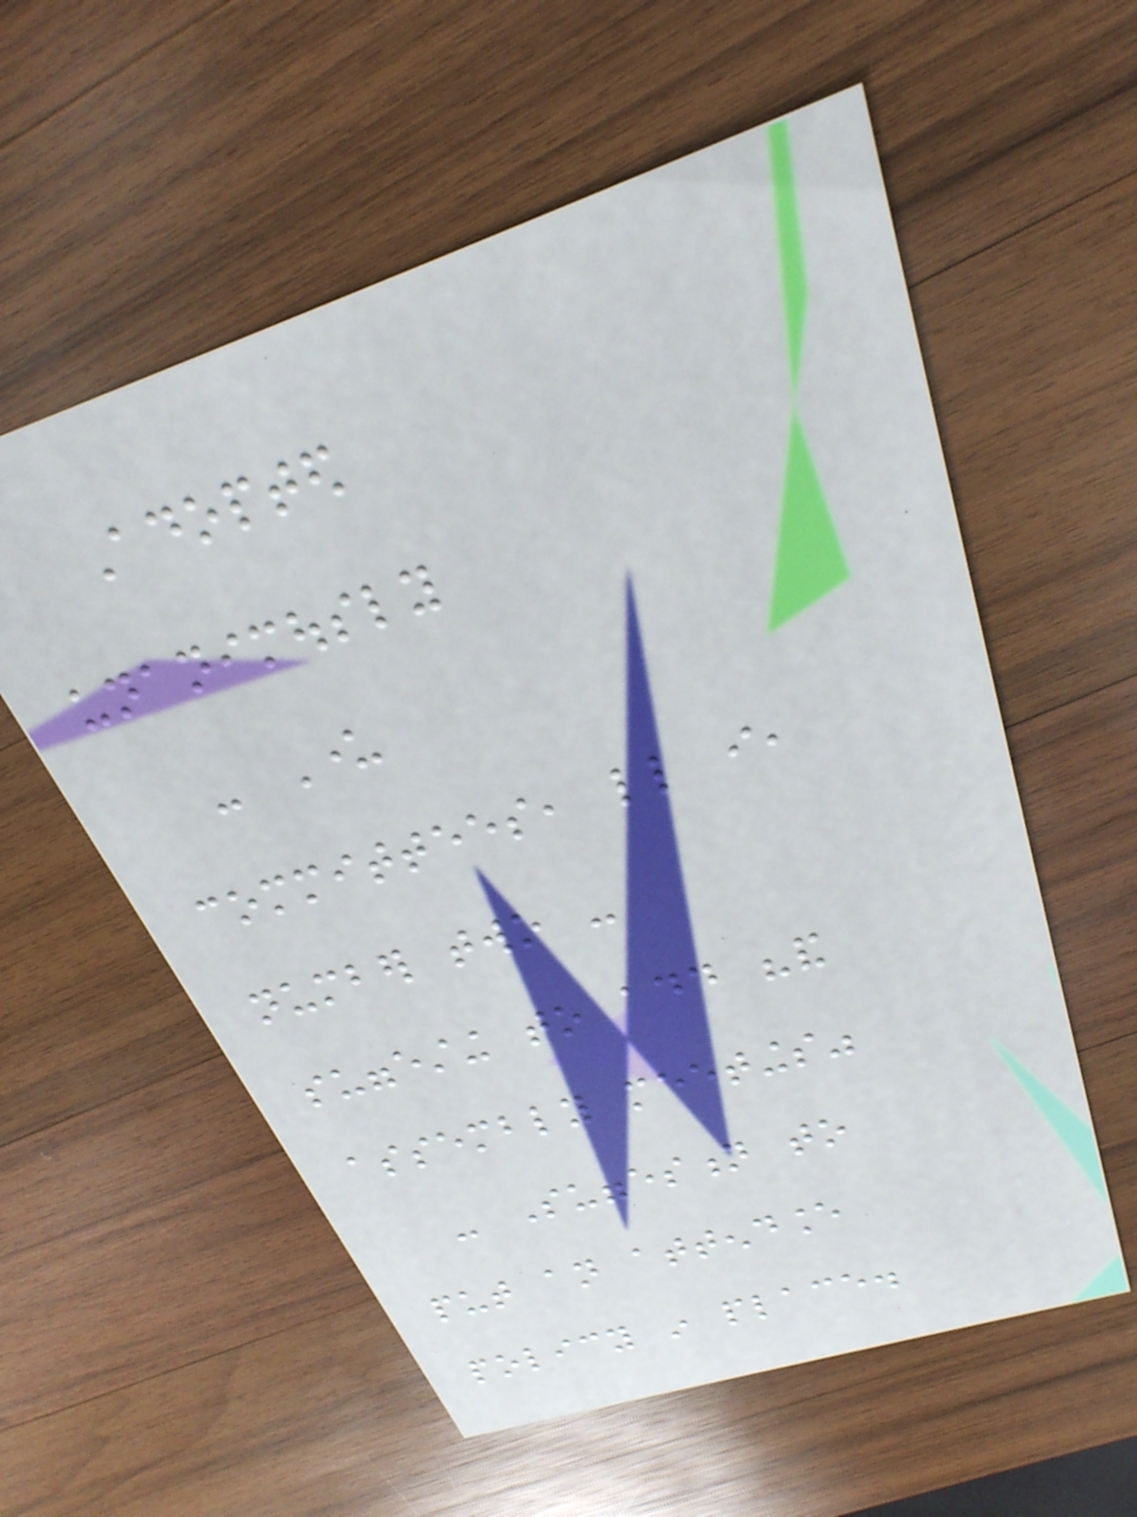Adopted
unanimously
- Under
committees, little i,
number two -
suggesting to add "and
assembly meetings"
- Suggestion to
put an attendance
policy in place.
